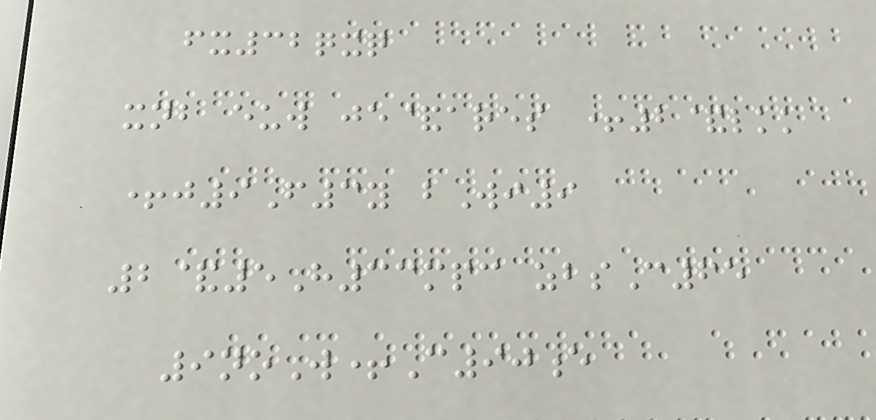fx32qxq
xnb euw je&ares +2&lkk
+j9F3y bWi9
2&5H33mpc zbsC65
9noW+C90e
